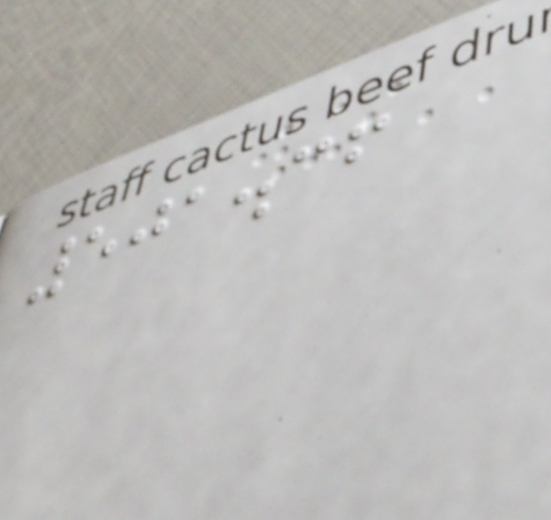501.36
